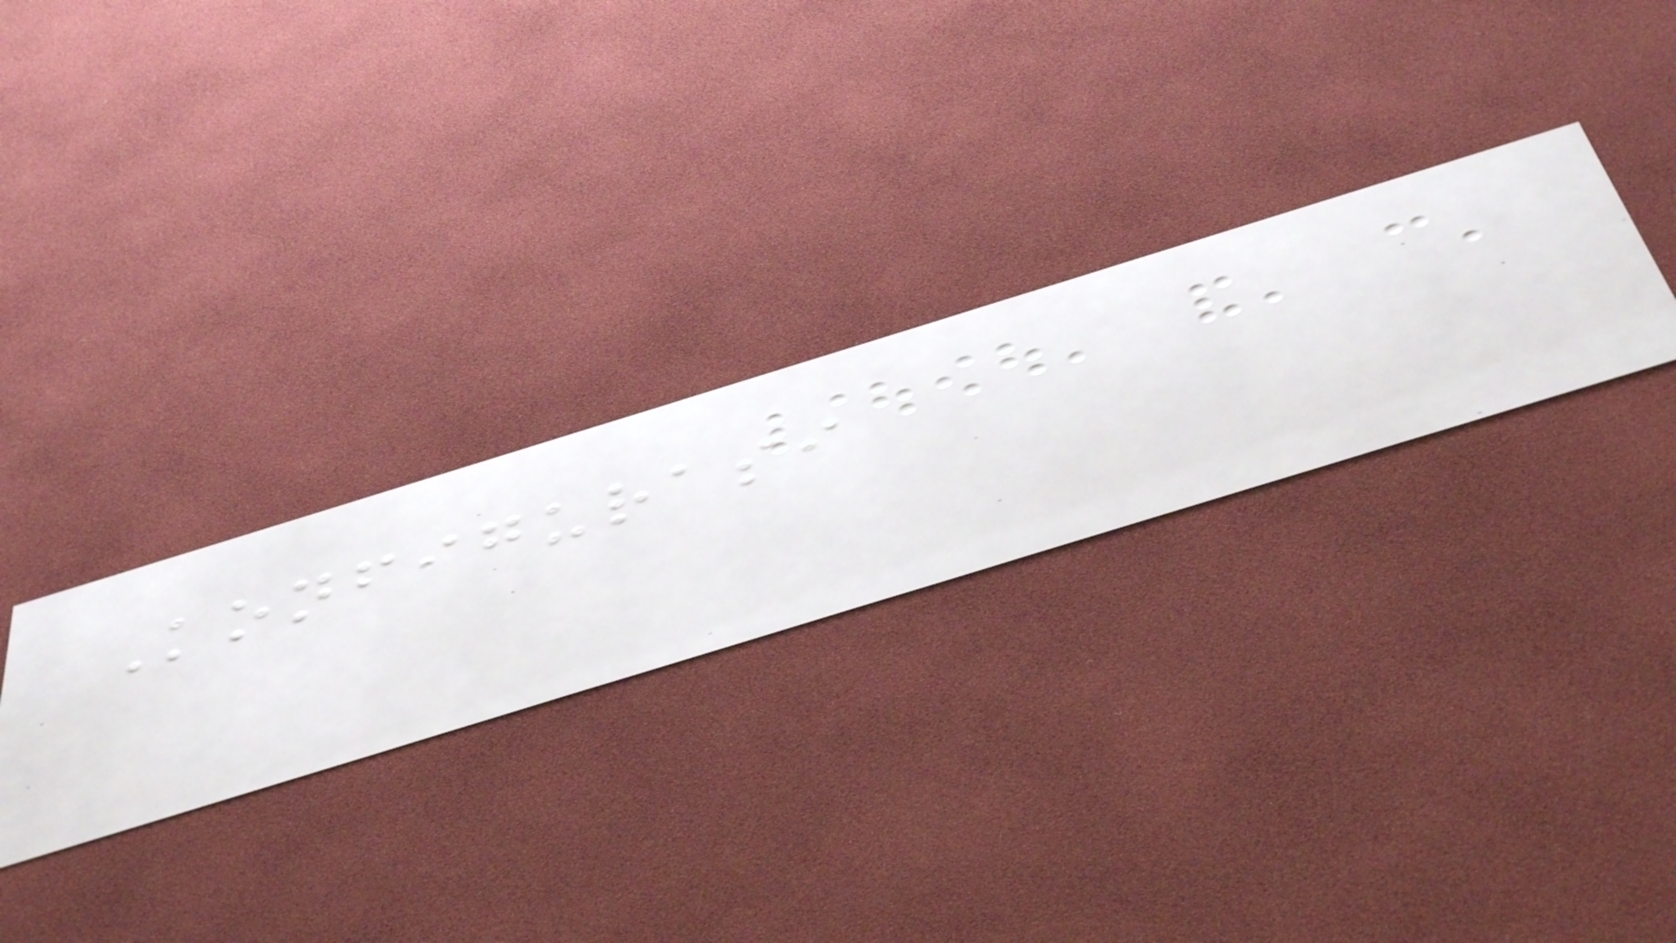Konfigurasi
